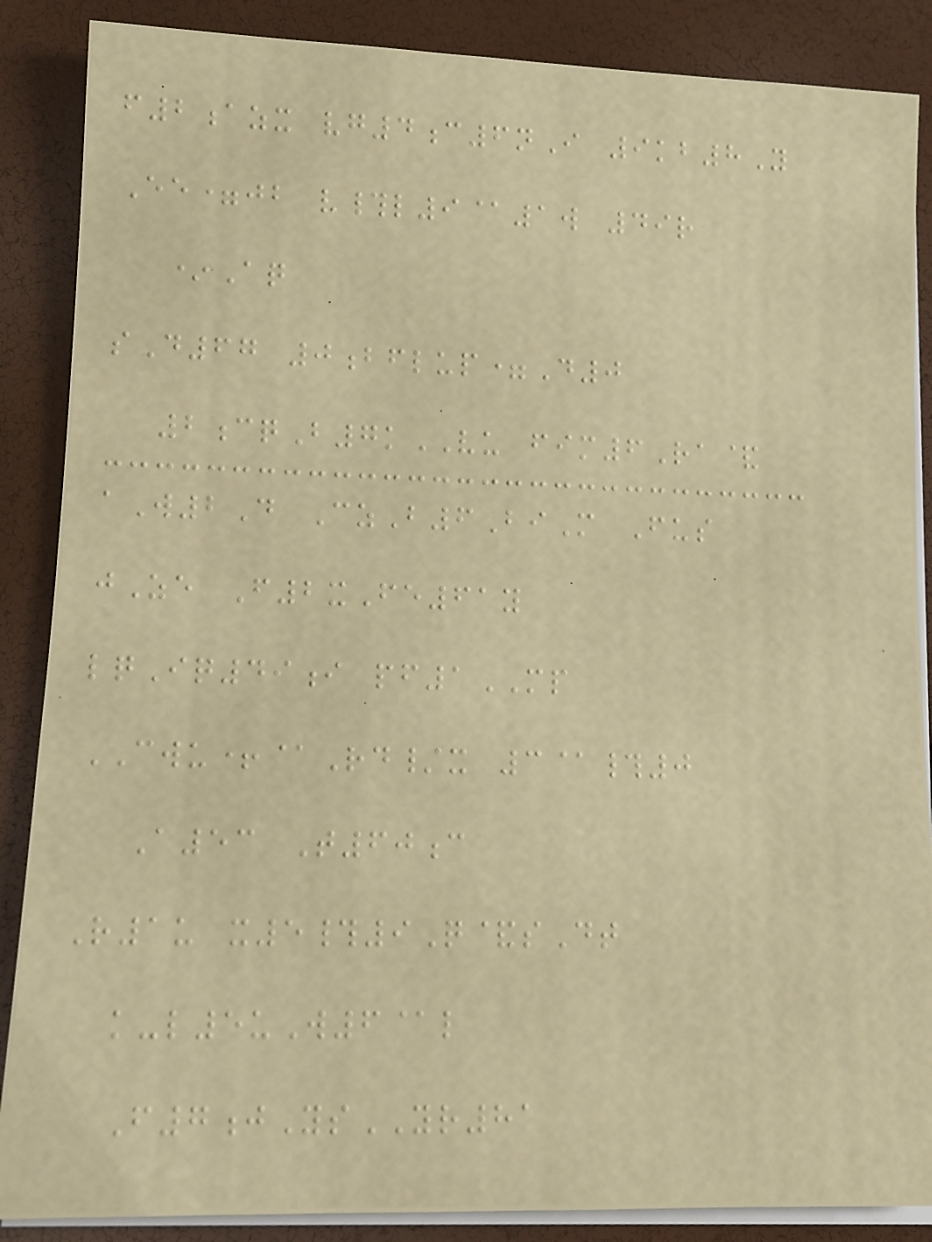f2azx vg4c6nI 9kb8Y
Ee=jb v#l9@1w 49r
*Aq
sD67 0bflup=D0
2cqB7kVU fim6Ra&
aW2D CzB6BiM Fus
jZe F2xFe61y
lqIq49i pf1MP
CWU+@Rd/x 3@#0
A53 T60c
R1u x5#9Q&sDt
k-l5uW6@l
F7jYsYR81
